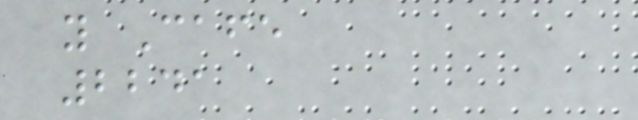y Cafe
2241
